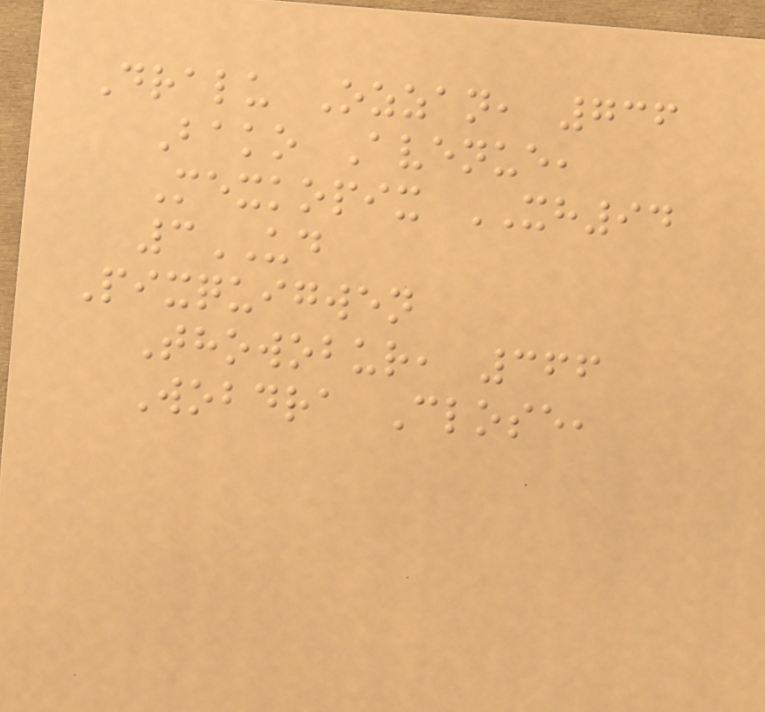Dralu Ozzan, 736
Bako Avenue,
Mexkopix XH94
3UD
Pixquigwen
Thowobur, 366
Wobdra Close,
